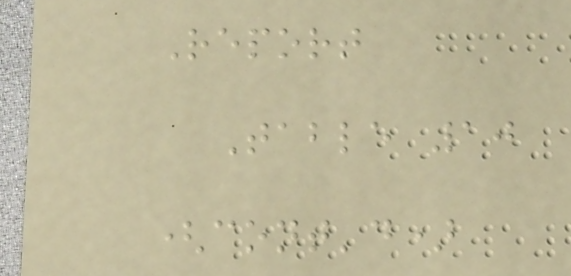Report
Table 10
(cont'd)
